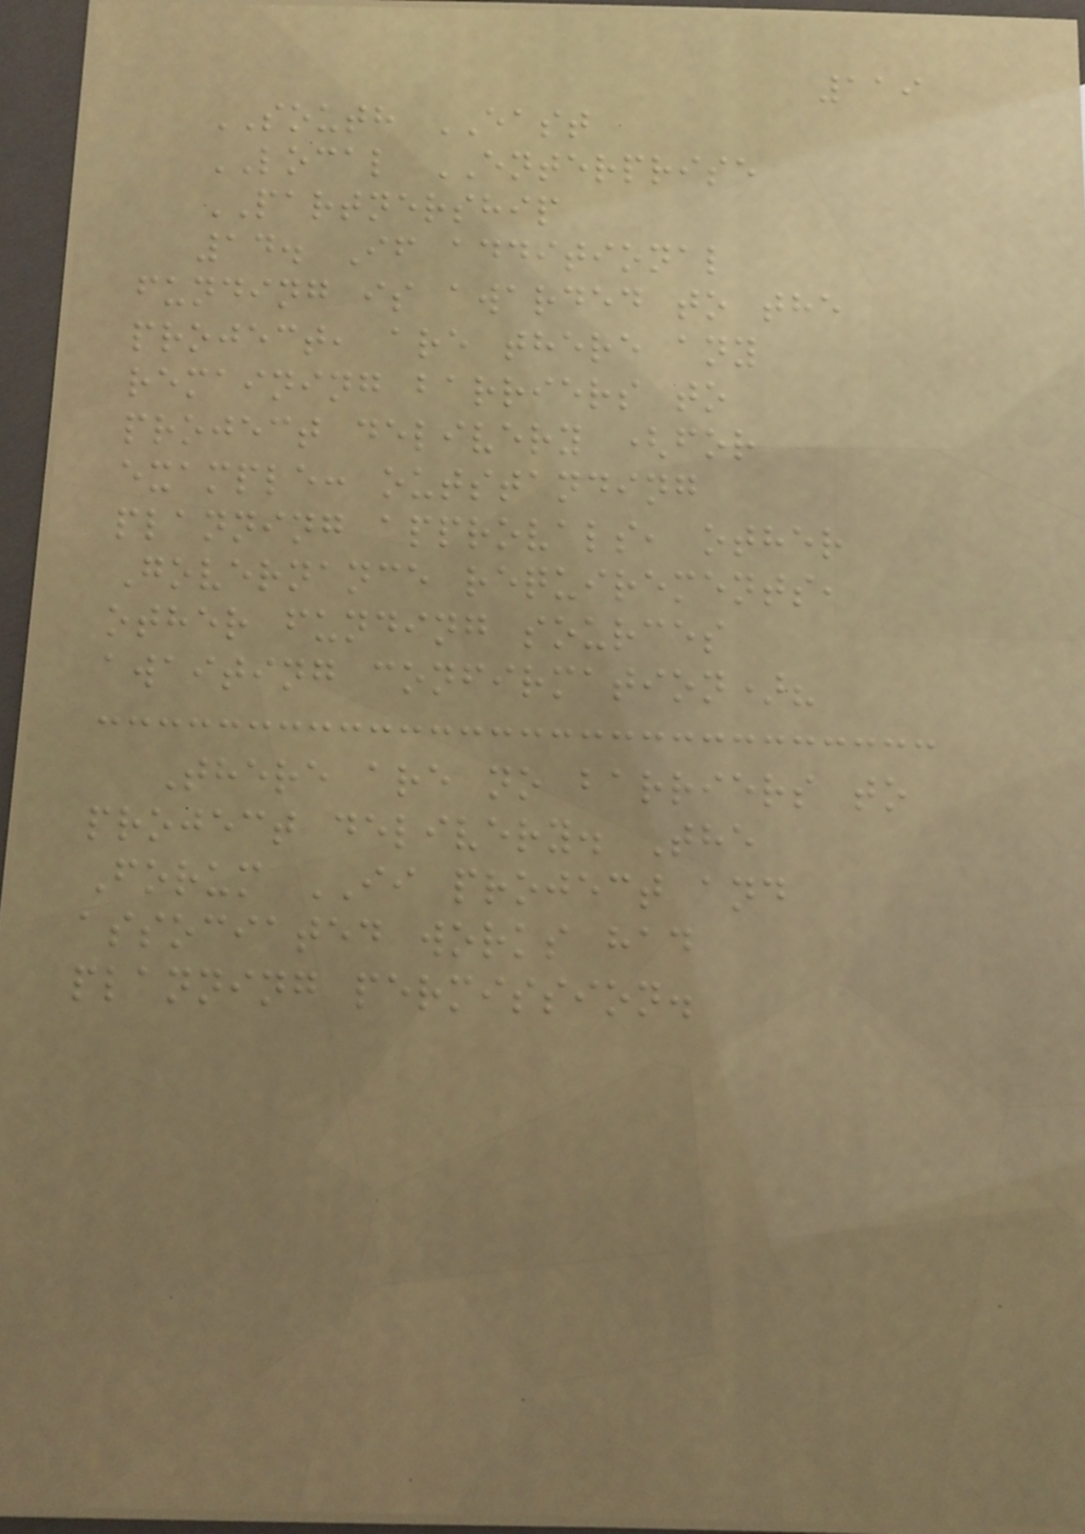119
SOUTH EAST
LOCAL ENTERPRISE
PARTNERSHIP
14. If additional
funding is awarded to the
project, are there any
remaining barriers to
project delivery (for
example: outstanding
planning approvals, other
Governance requirements,
other funding sources
awaiting confirmation)?
There are no barriers to
project delivery. The
Forum II project and
associated works had
planning permission.
